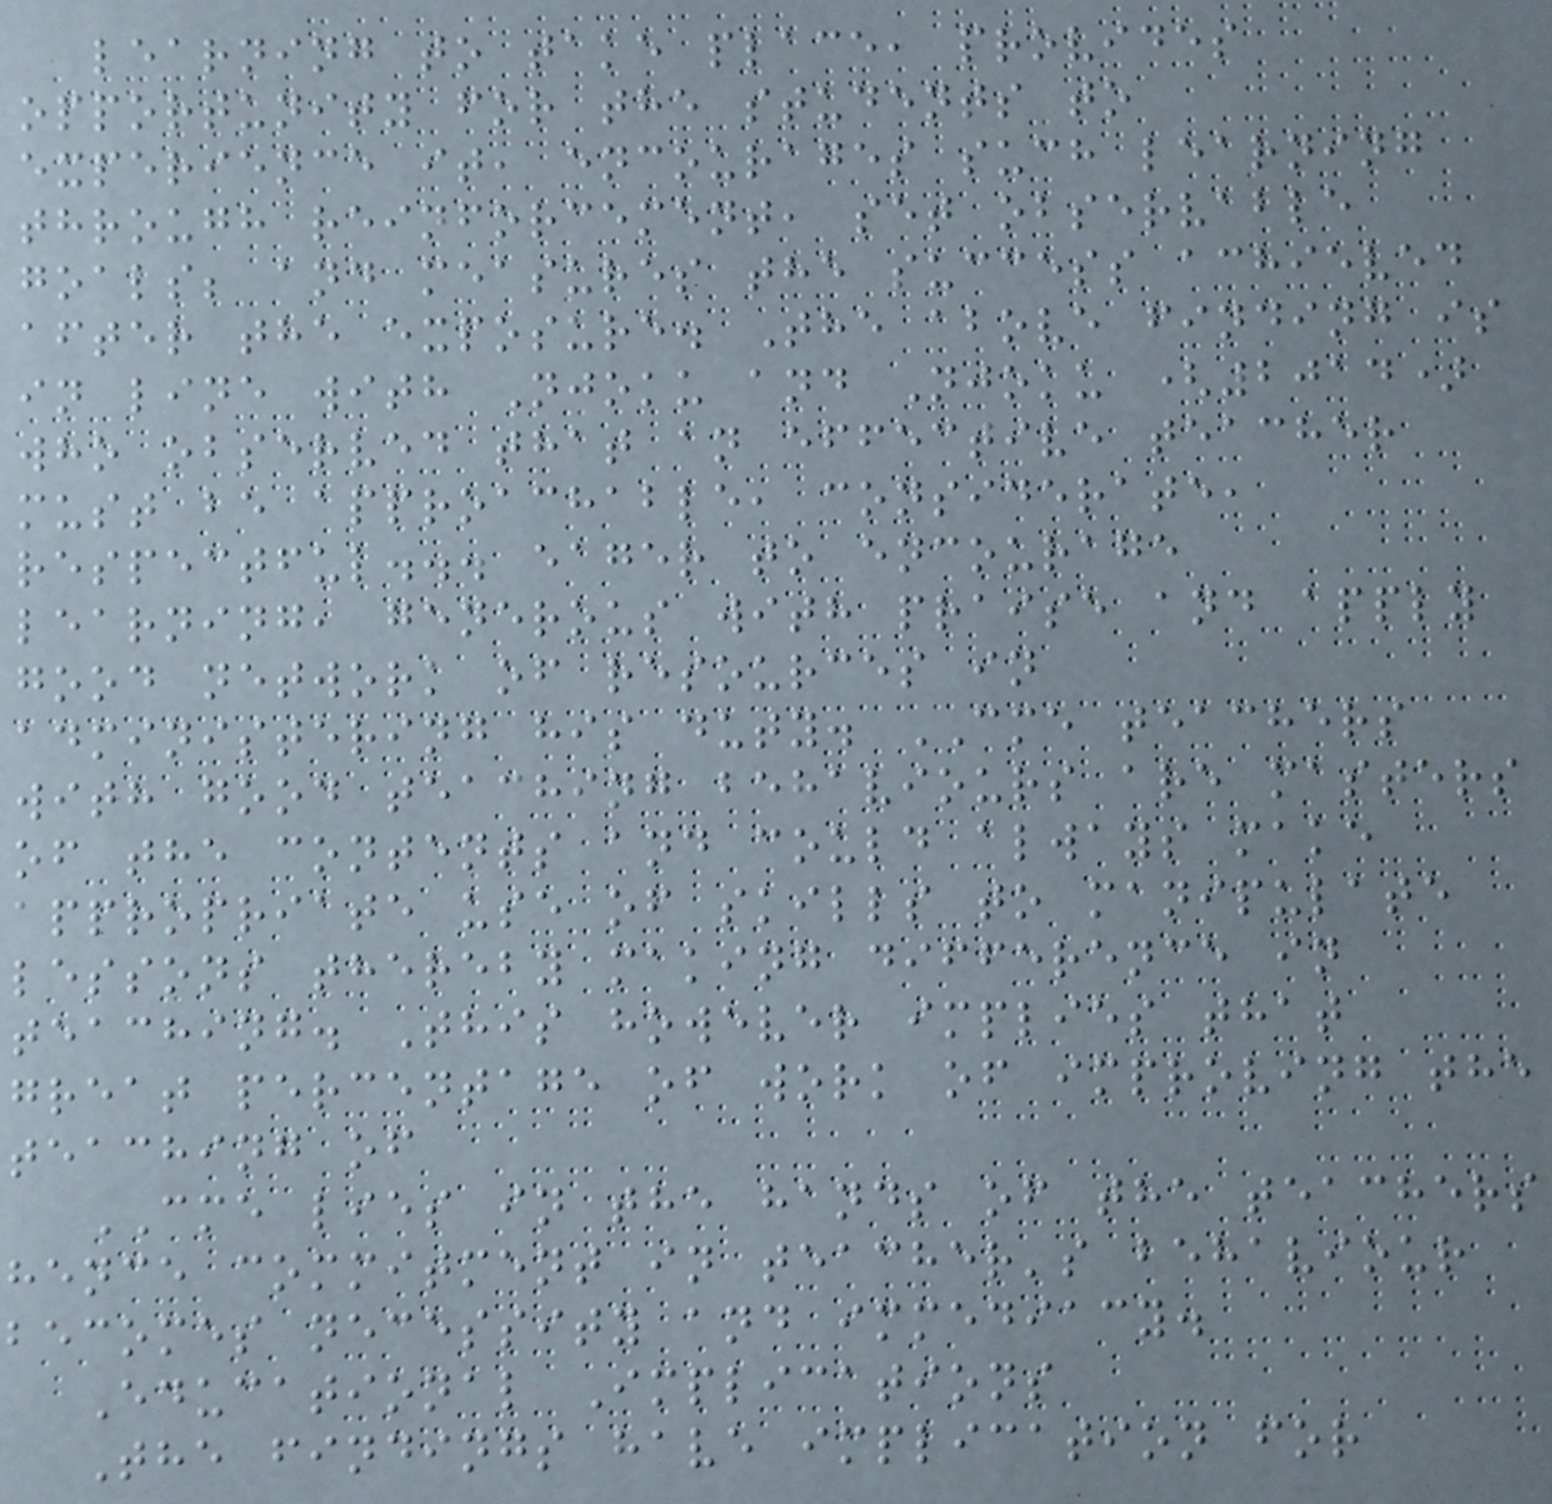learning to take place, provides
opportunity for the students to
experience it, encourages such learning
through reinforcement, set observable
goals; and measures the success achieved
after the exposure. The above finding is
in line with Njoku and Njoku (2014)
who observed that an effective teacher
must be approachable, considerate,
respectful... eager to encourage
learning, generous with praise and apply
good network of resources in
administering his duty. CME teachers
with good teaching behaviours are masters
of the contents and could always make
appropriate use of skills to manipulate
lessons thereby making difference in
teaching. This however implies that
great percentage of work of improving the
teaching of
CME lies in the hands of the teachers
hence commitment in teacher's behaviour
becomes necessity and immediacy.
Educational Implications
The findings have implication for
